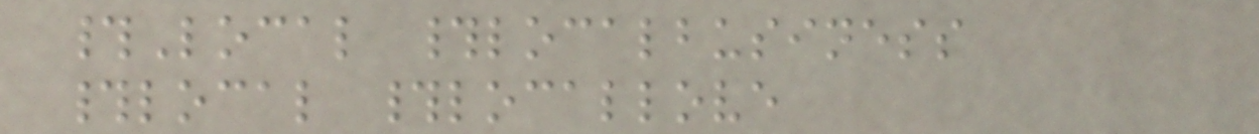#Local #localbusiness
#local #locallove
